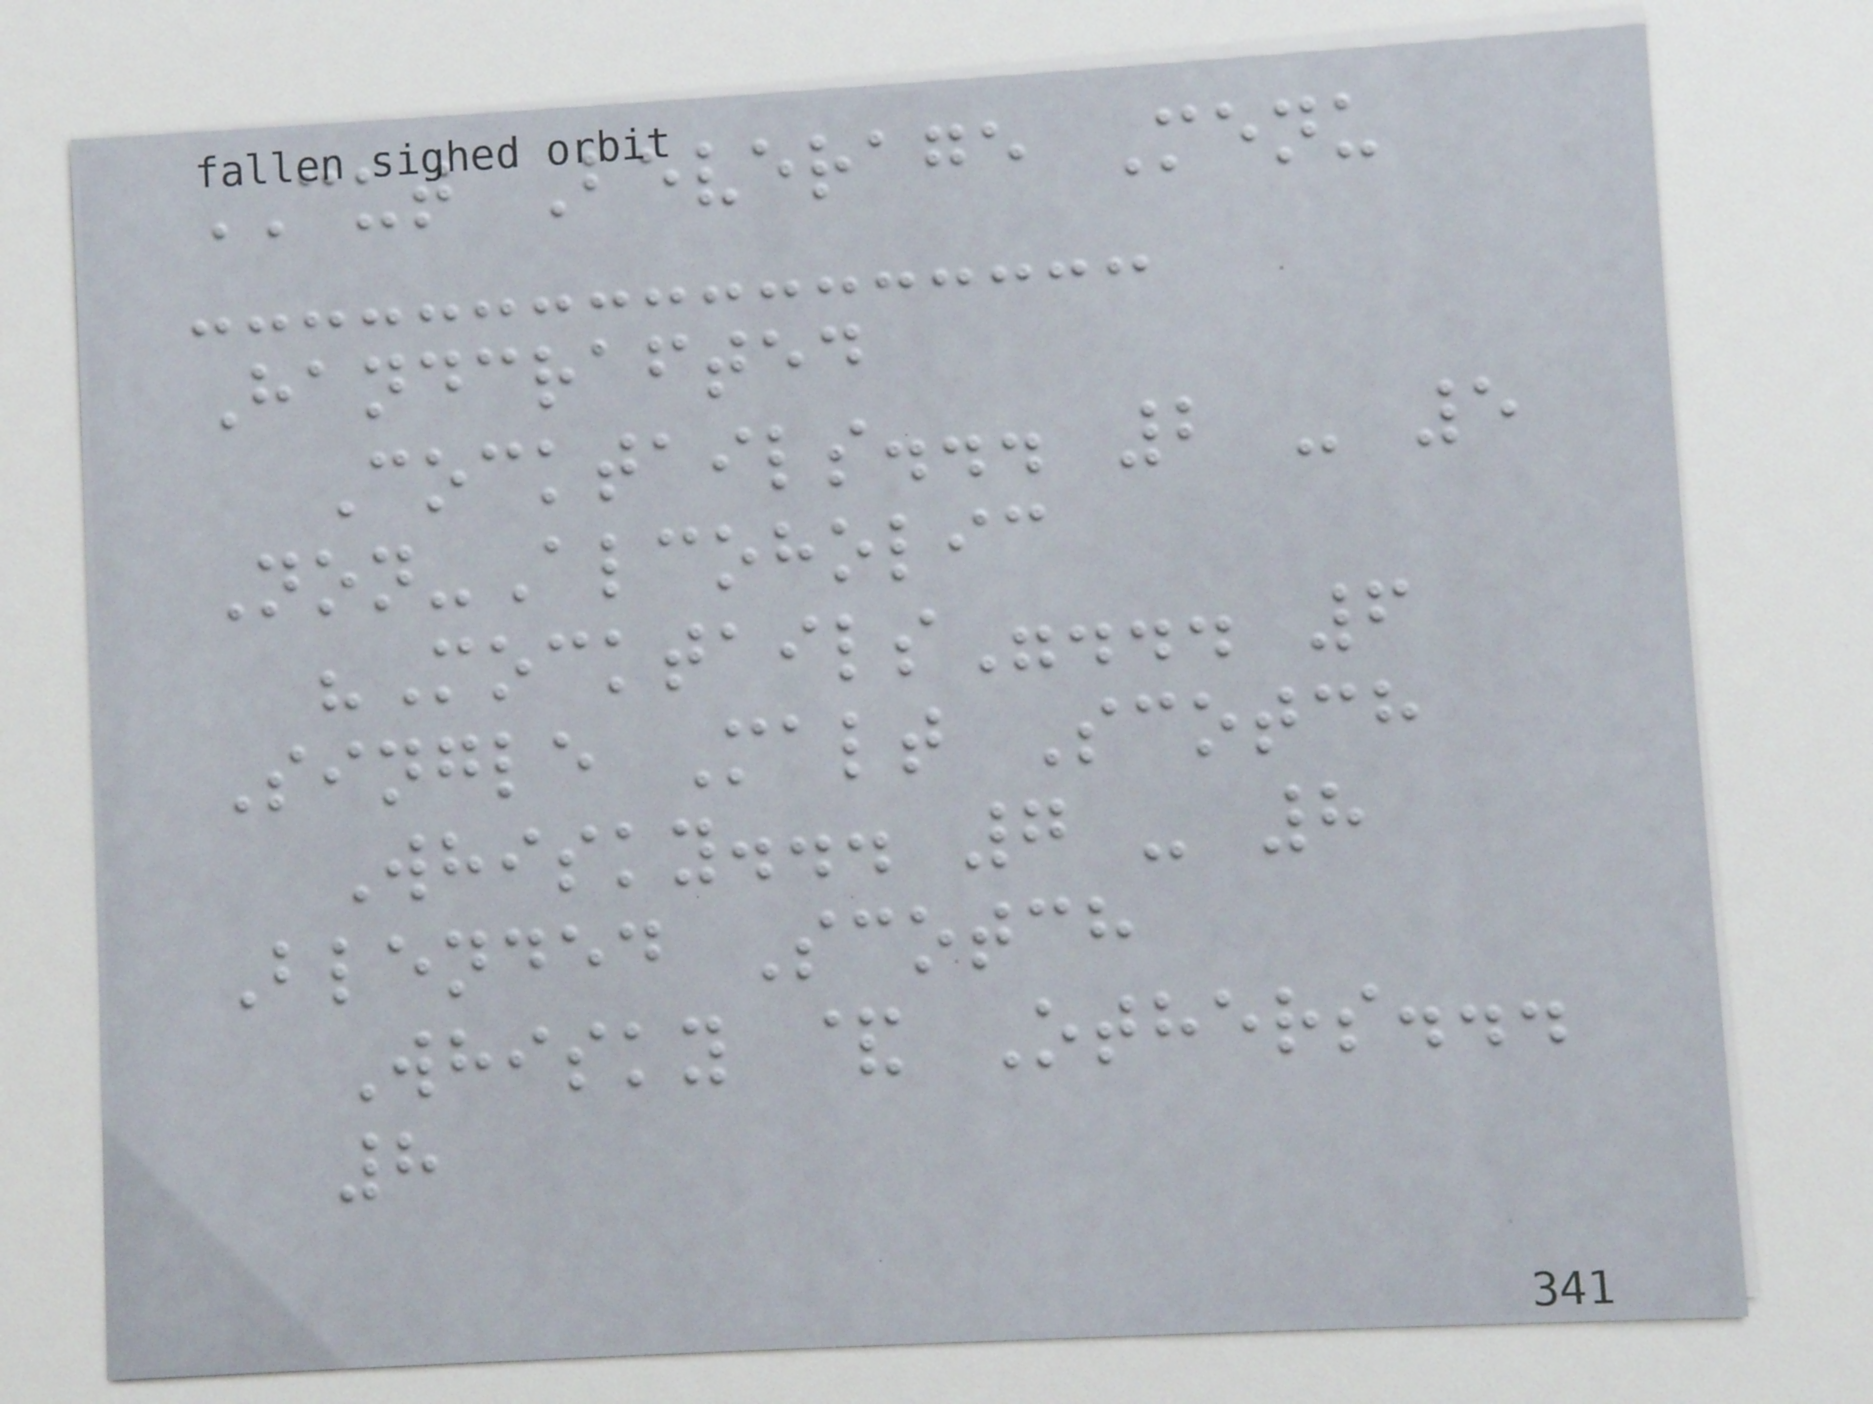CUT Beverage Menu
Handcrafted
Cocktails... 2 - 5
Non-Alcoholic
"Mocktails"... 6
Single Malt Scotch
Whisky... 7 - 8
Blended Scotch
Whisky & Others...
8
